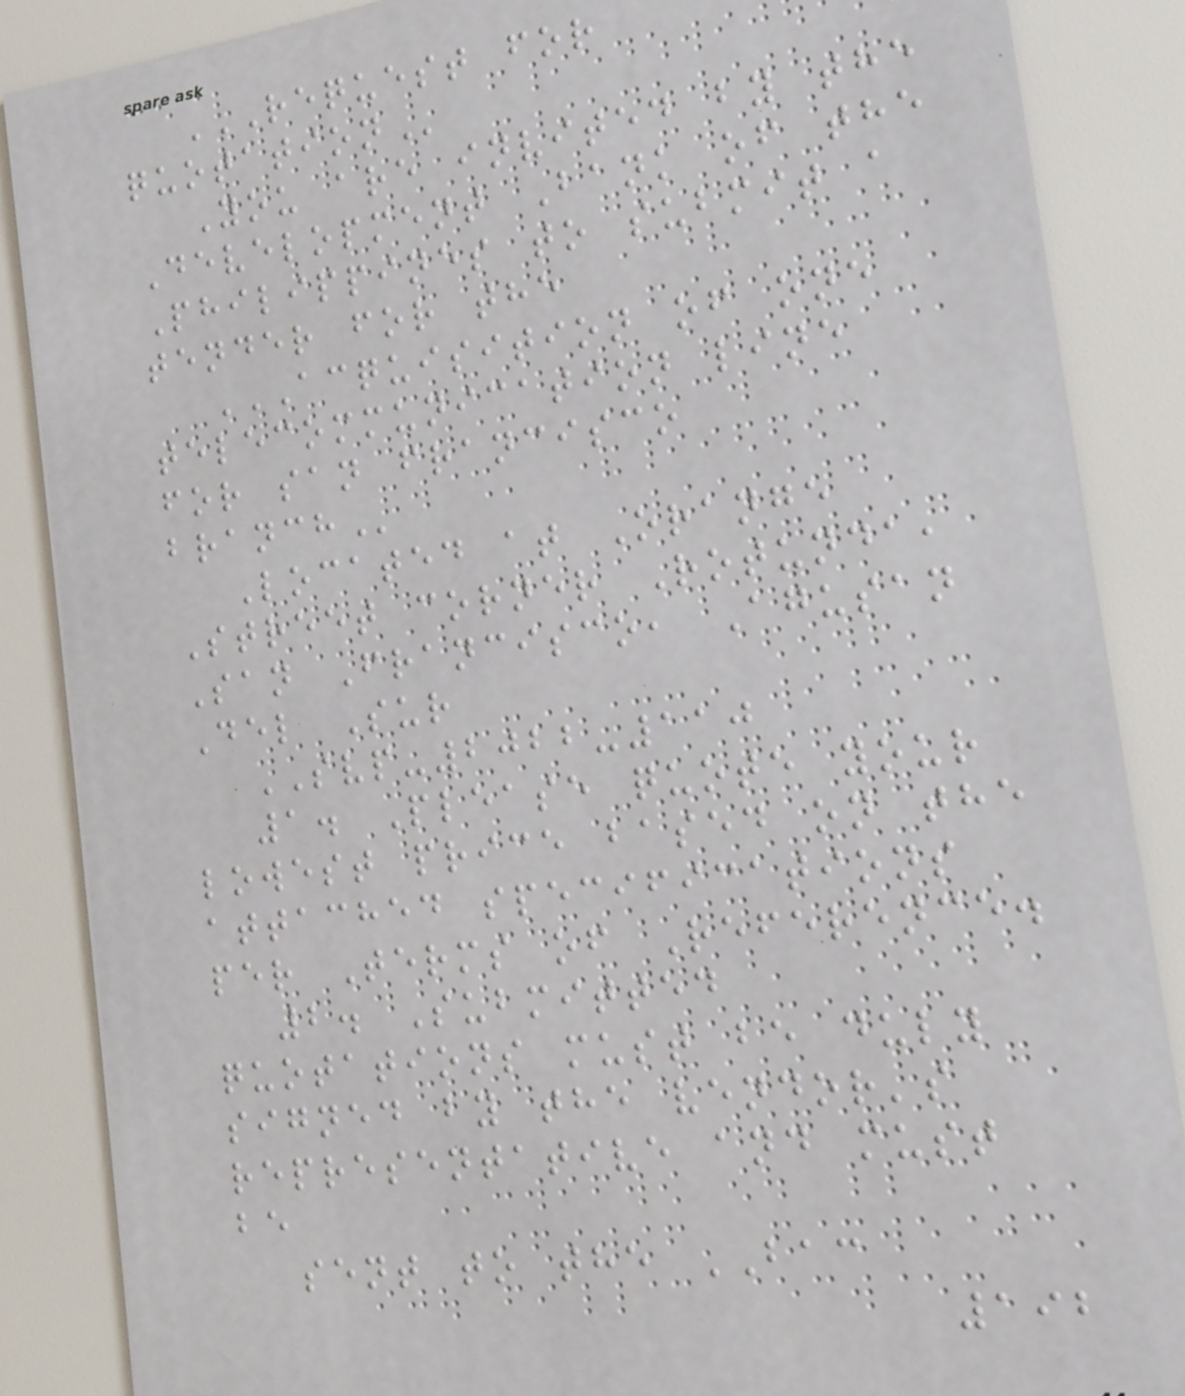REQUEST FOR
QUOTATION
You are invited by the
Development Bank of the
Philippines to submit a
tender for the
ACQUISITION OF ONE
TELECOMMUNICATION LINE
FOR SAN FRANCISCO
BRANCH
Located at Orange
Street corner Rotunda,
San Francisco, Agusan
Del Sur
SVP-2022-110
1. Please quote your
lowest price based on the
attached specifications
per Terms of Reference.
2. Submitted
quotations must be duly
signed by the vendor's
representative and must
be
sent to the BAC
192
